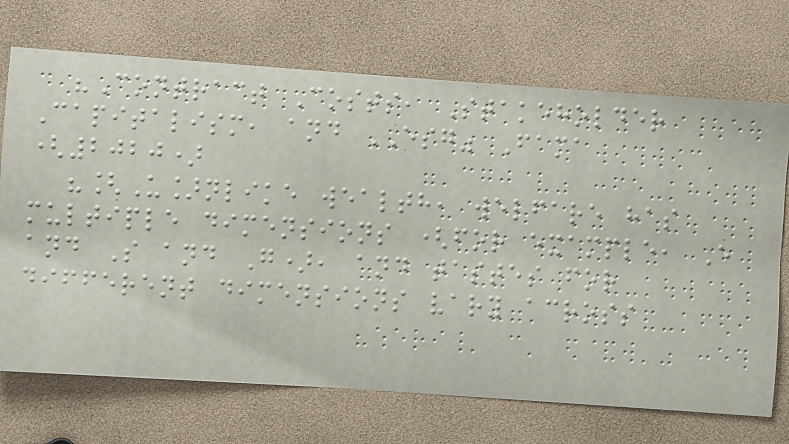"Contract Costs, Stakeholder
Capitalism, and ESG" Fama
(2020)
"[U]nlike wealth, welfare has
multiple dimensions (for example, E
and S and G), and tastes for
different dimensions vary across
